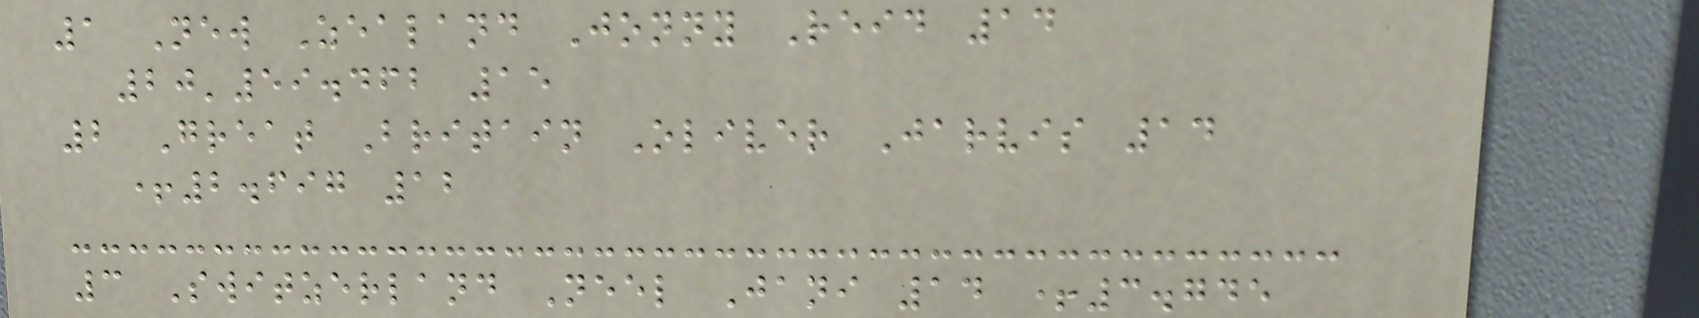1 New Zealand Jonny Reid 14
20'59.462 15
2 Great Britain Oliver Jarvis 14
+2.697 12
3 Switzerland Neel Jani 14 +3.745
